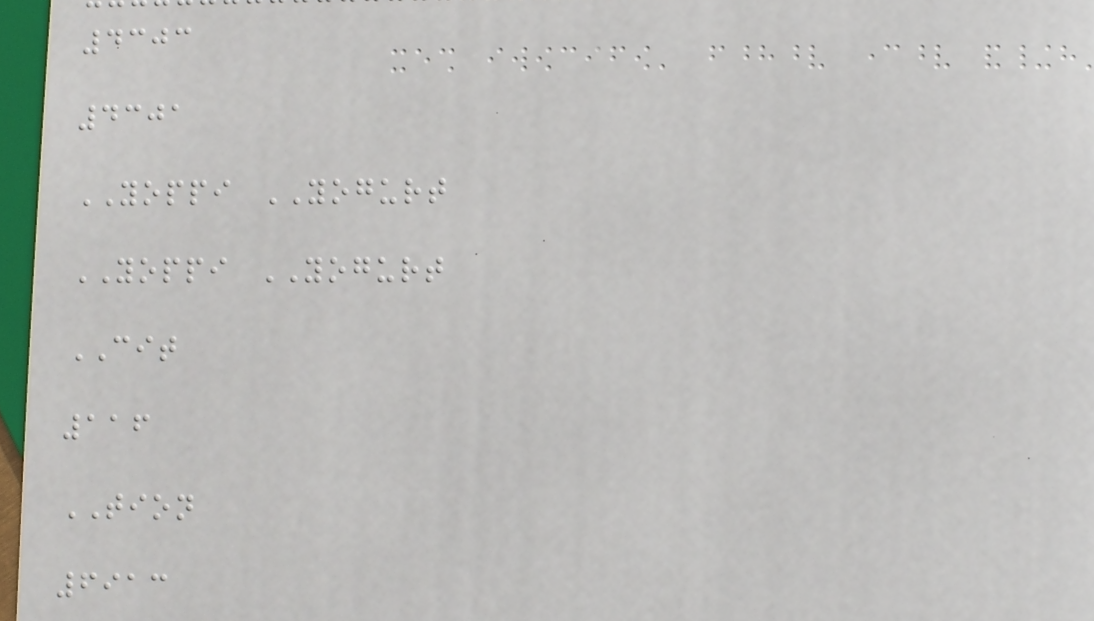4303
4301
YOPPI YOGURT
YOPPI YOGURT
CIT
116
TION
6913
